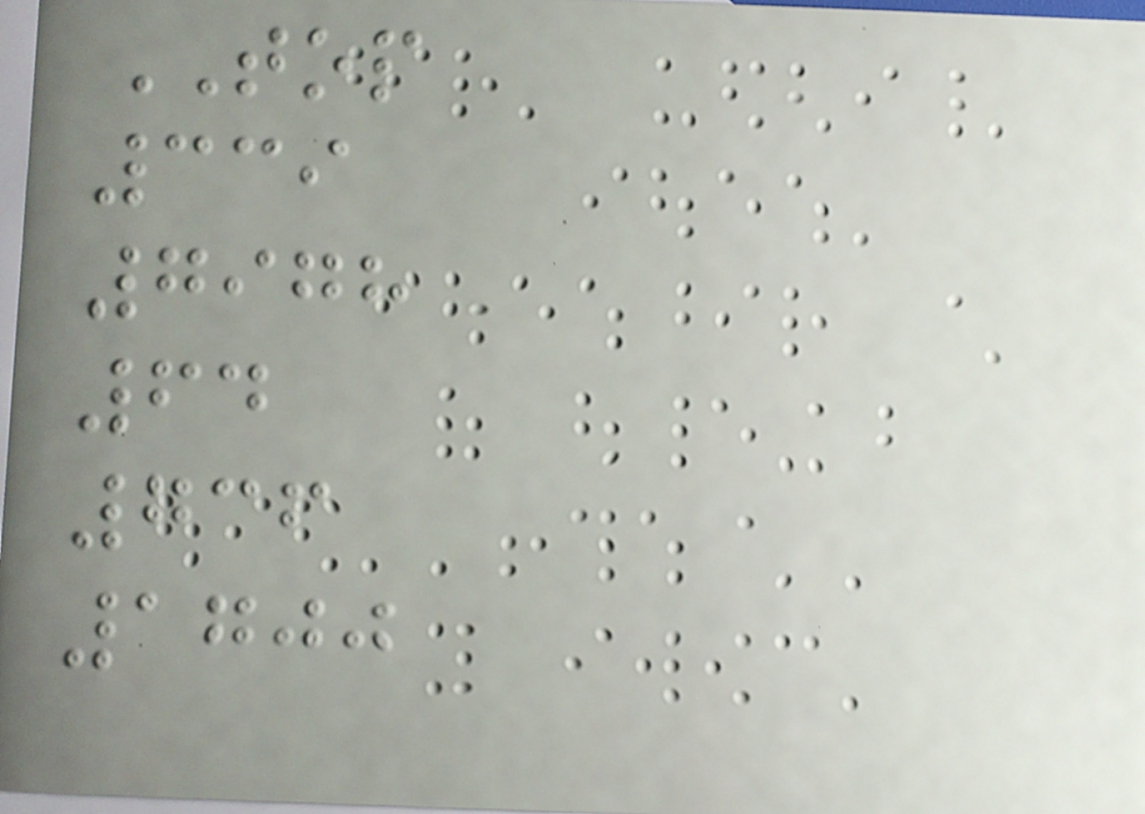TOP
339
7978
64
736
1700
